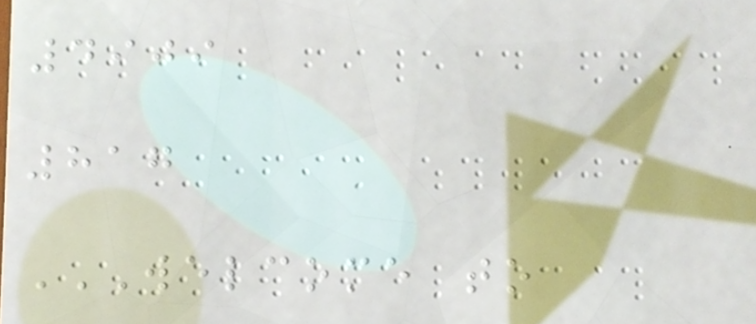4909
817
WELCOME TO
